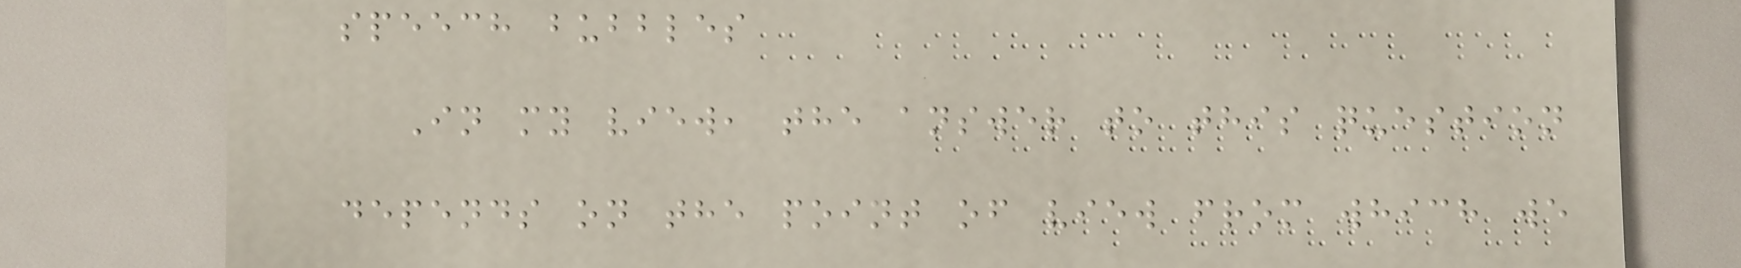speech bubbles
In my view, the answer to this question
depends on the point of view from which we
